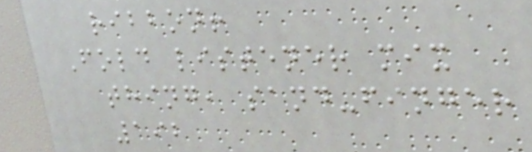ribbon!
Fold listener mix
thing, sand-finger
192
